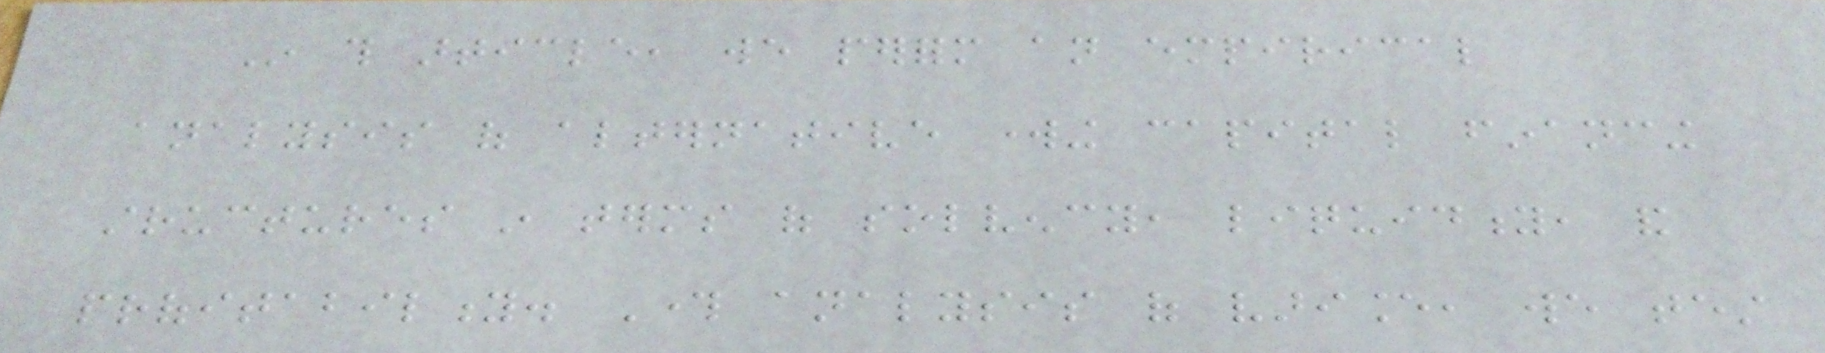In this article, we perform an empirical
analysis of alternative working capital financing
structures in terms of solvency, liquidity, and
profitability. Through analysis of variance, we test
